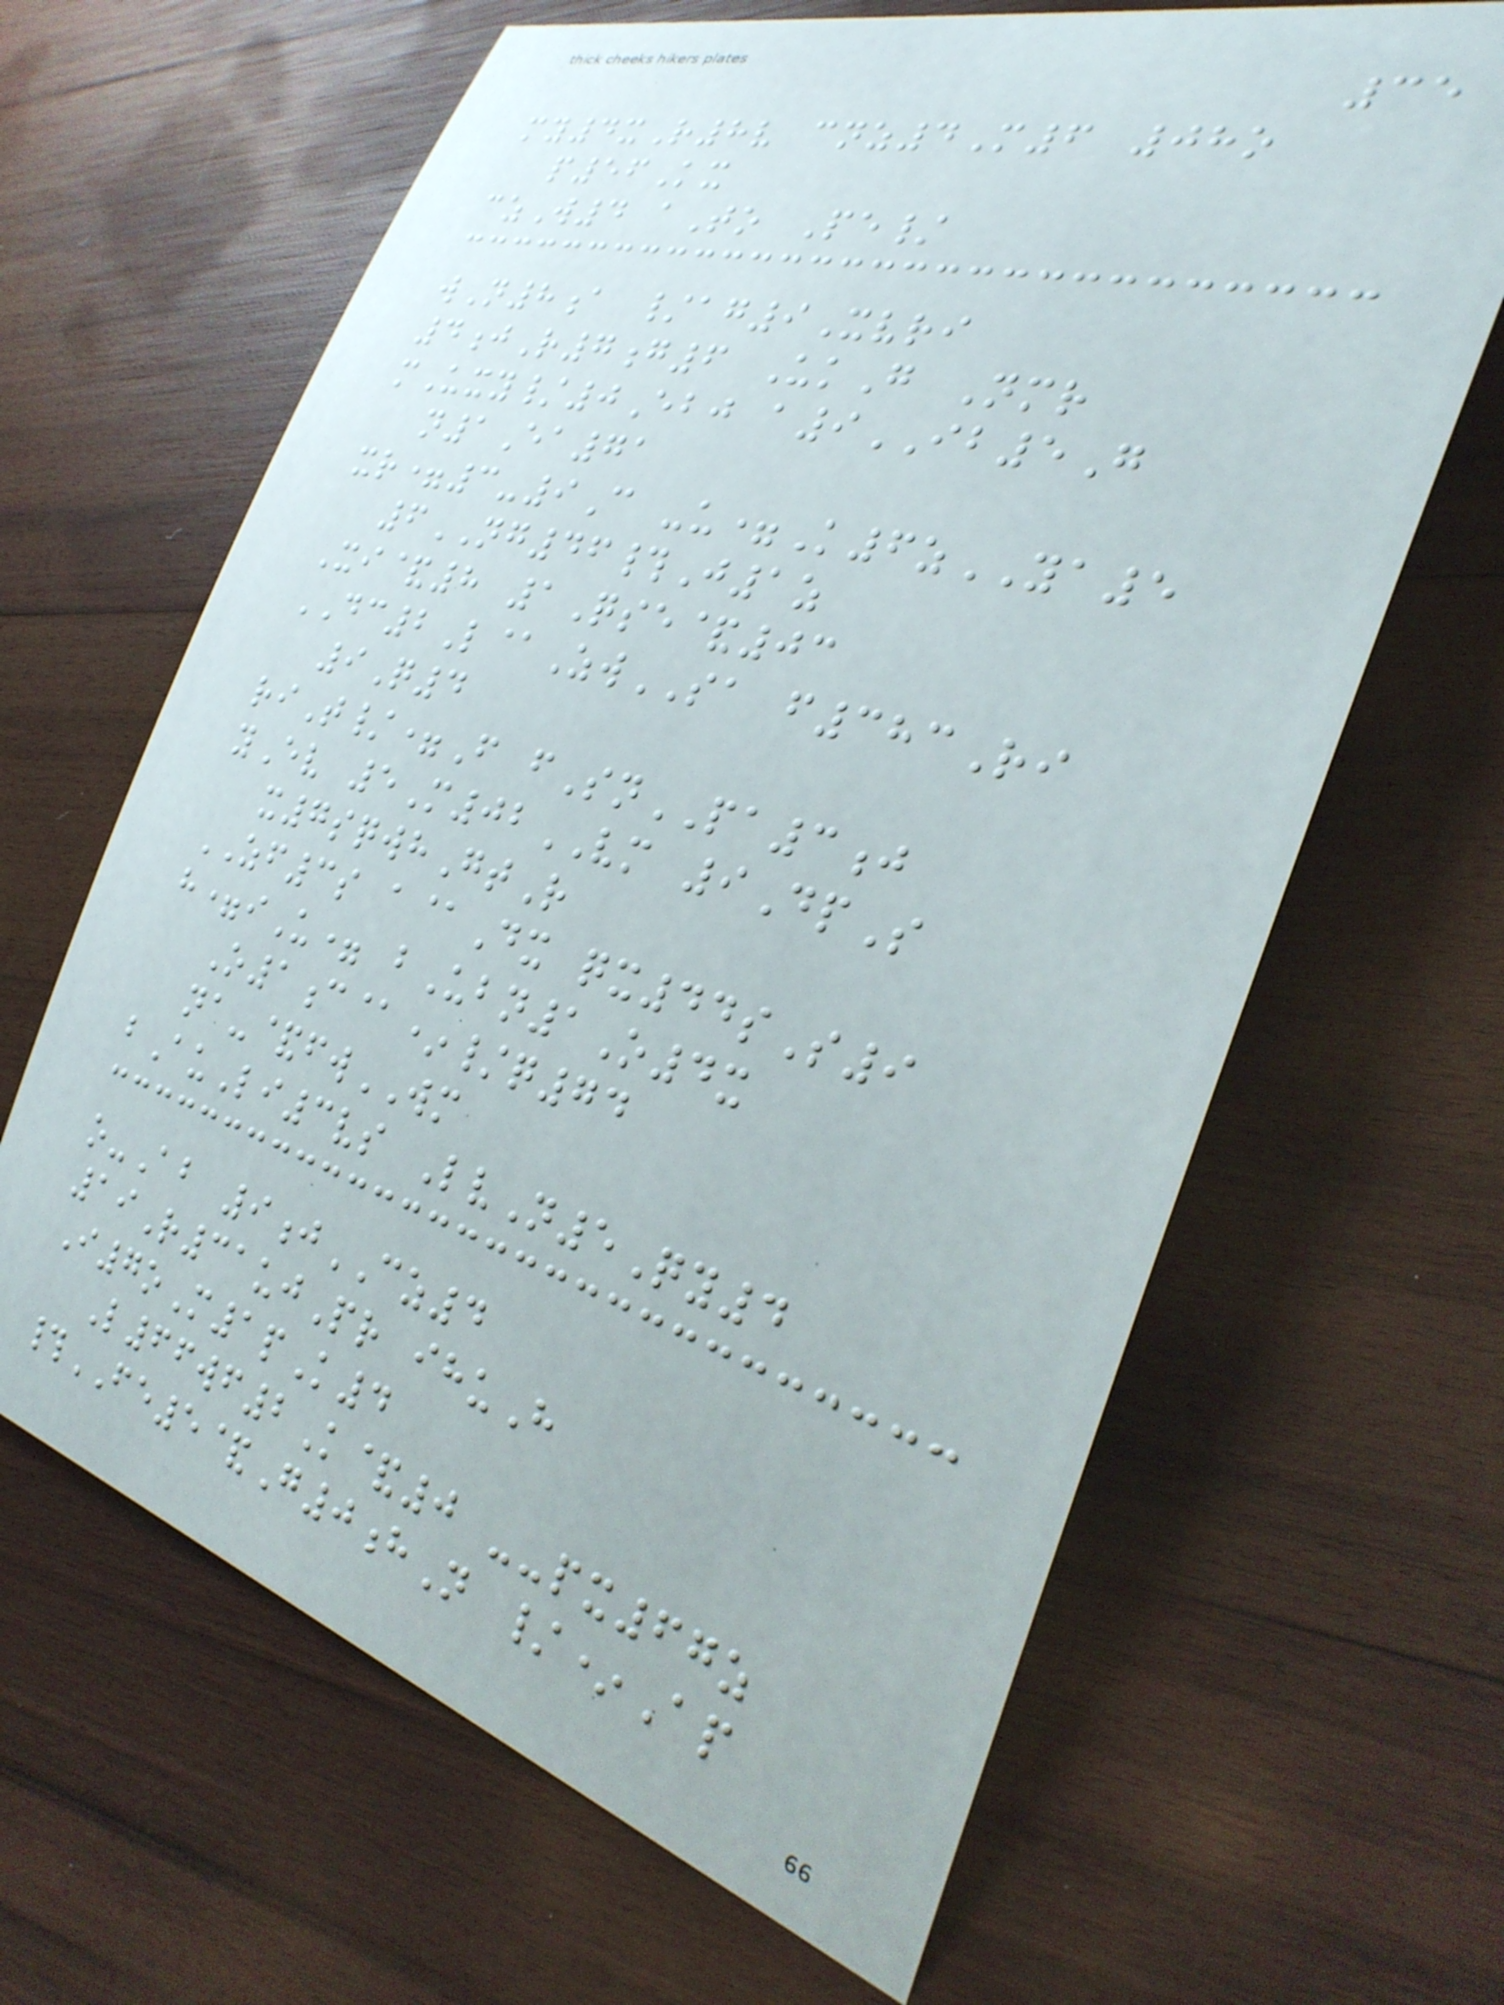35
my4xR8v cnz4M6 08o
p56Kx
czW4 aTo Pe/
wN8a /ag9Xvri
4jR7g6 UkG Nmr
mUxy/0Ebj a9IB5G
n1Ea71
xr=3-9C -u=K6zYA5
6NG46#J1z
Xi&8 1Qse&03
DC2L@ZwSA f383Ri
9Q4
riT/=F fSnPA3j
yEv 5M02VM 9DpS
x7sqwhGtR
ZF3s a@Dx qx44sS9
h=iU= bUbn1O4x
O1c@*/q74
na-&fwWM
bAuLi3vs LvN5Qy4
o-Ab 9jCZ4
19R31ujPr ihuH
I7oM1pK4
L66wf2K&0 --px67z
#FE5&G0hN /*Ap
